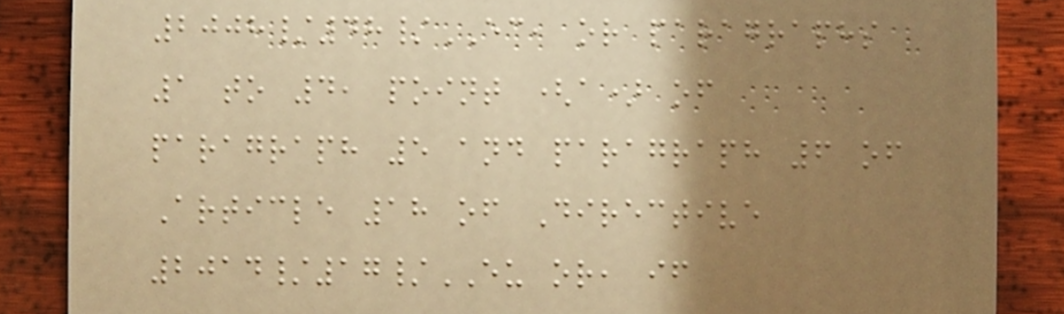2008/48/EC, or paragraphs
1 to 4, point (a) of
paragraph 5 and paragraph 6 of
Article 18 of Directive
2014/17/EU or, if
